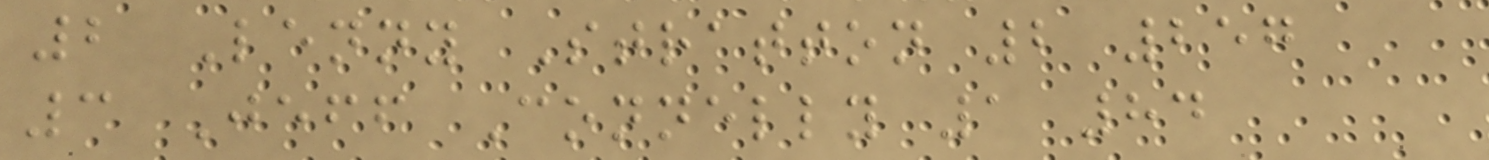2 Lenny Stratton 2 257
3 Jeff Connelly 1 84
